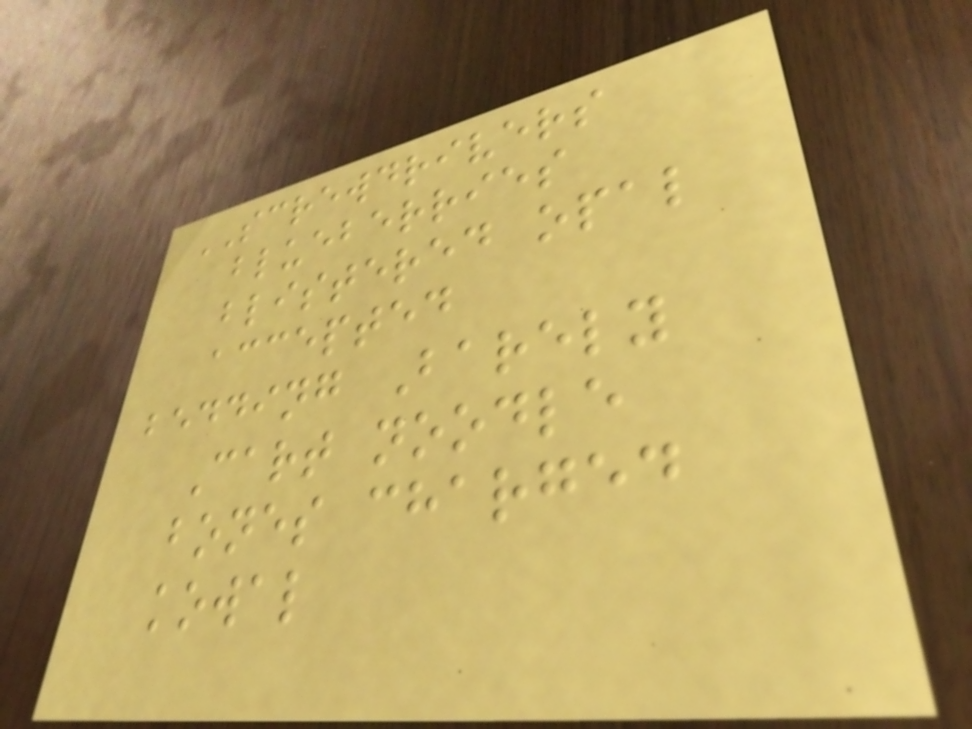SCREWDRIVERS
blueberries
blistered opal
accepted
bedding Barely
Cart noodle
bones charged
kowal
